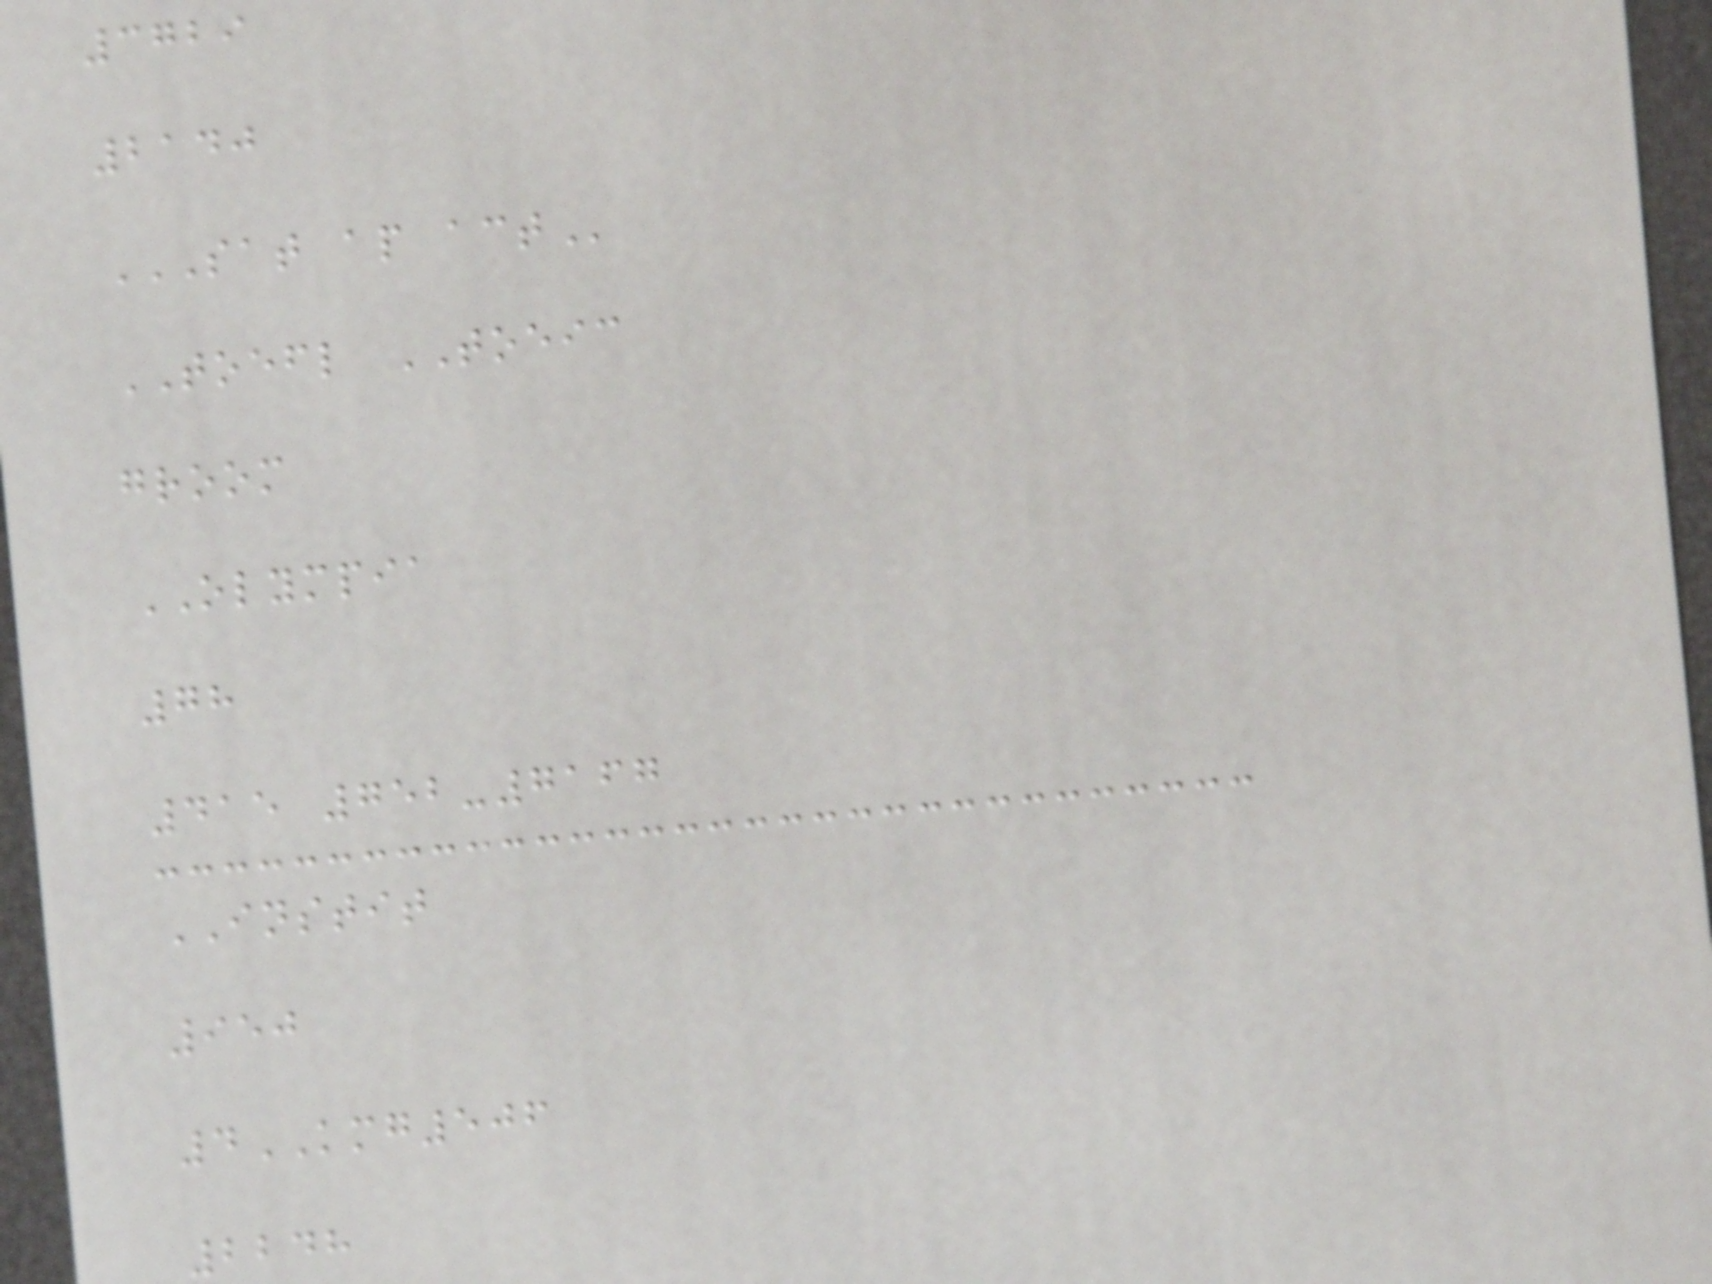3729
2140
SAT AP ACT
TOEFL TOEIC
groom
OLYMPIA
78
415 752-7167
INSTIT
950
4KMG506
2248
